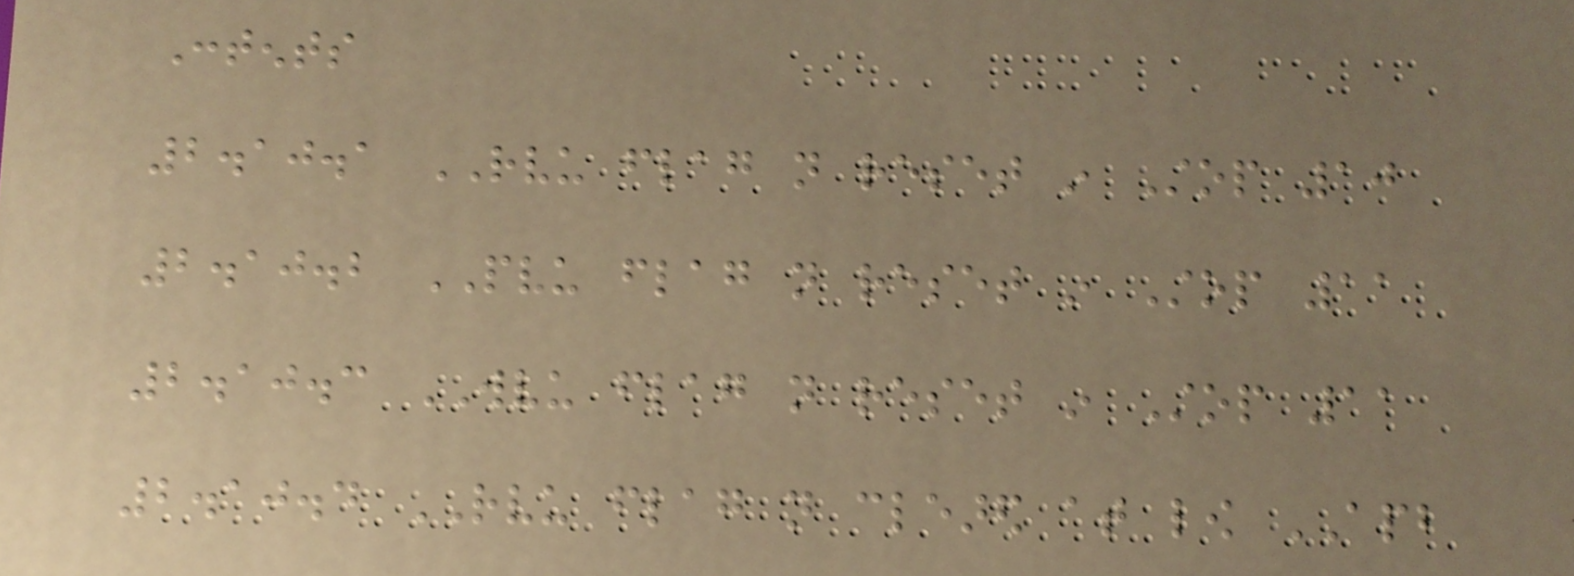Contents
2.10.1 RVU flag not reset in Stop 10
2.10.2 PVU flag not reset in Stop 11
2.10.3 WVU flag not reset in Stop 11
2.10.4 RVU flag not cleared at low APB
